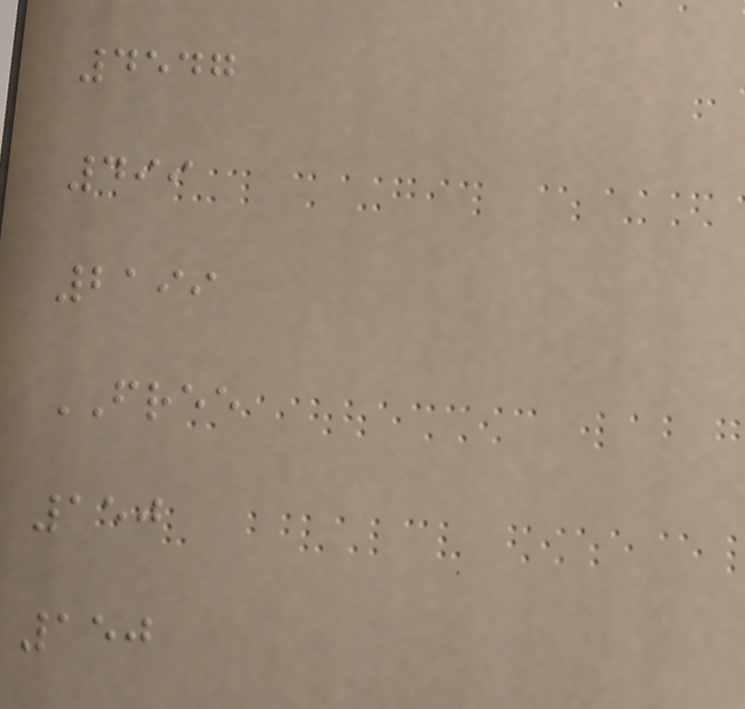4547
499
2199
FREE
150
150
